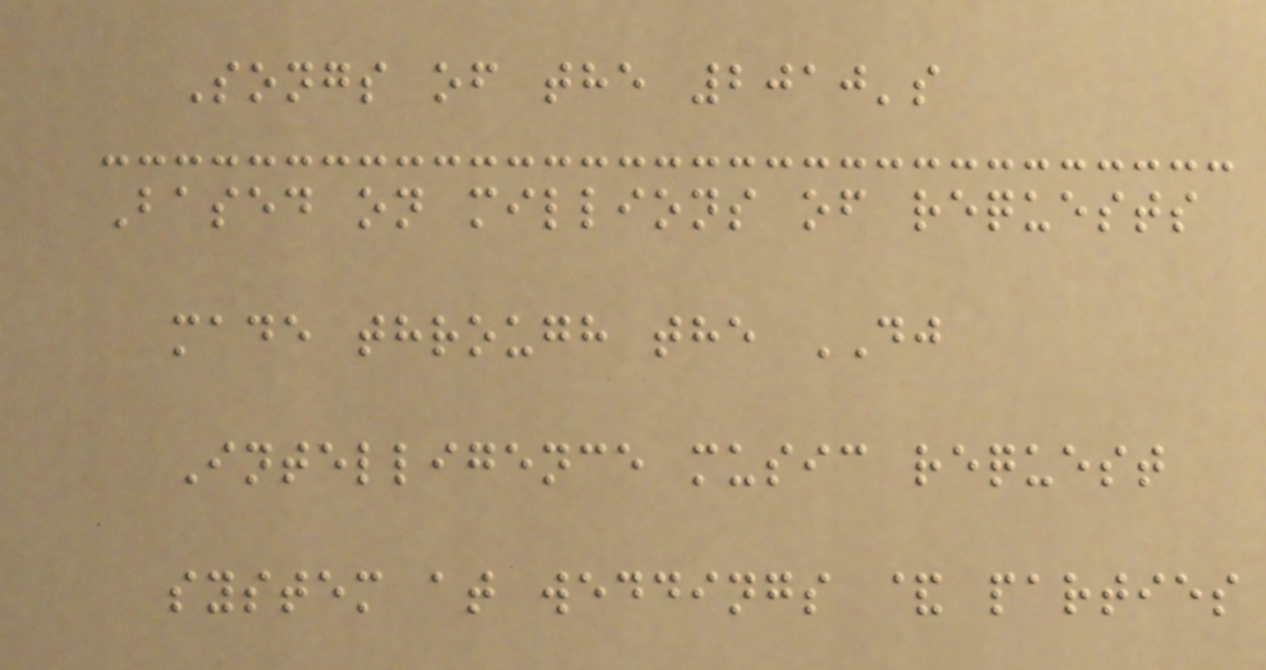Songs of the 2010's
Based on millions of requests
made through the DJ
Intelligence music request
system at weddings & parties
